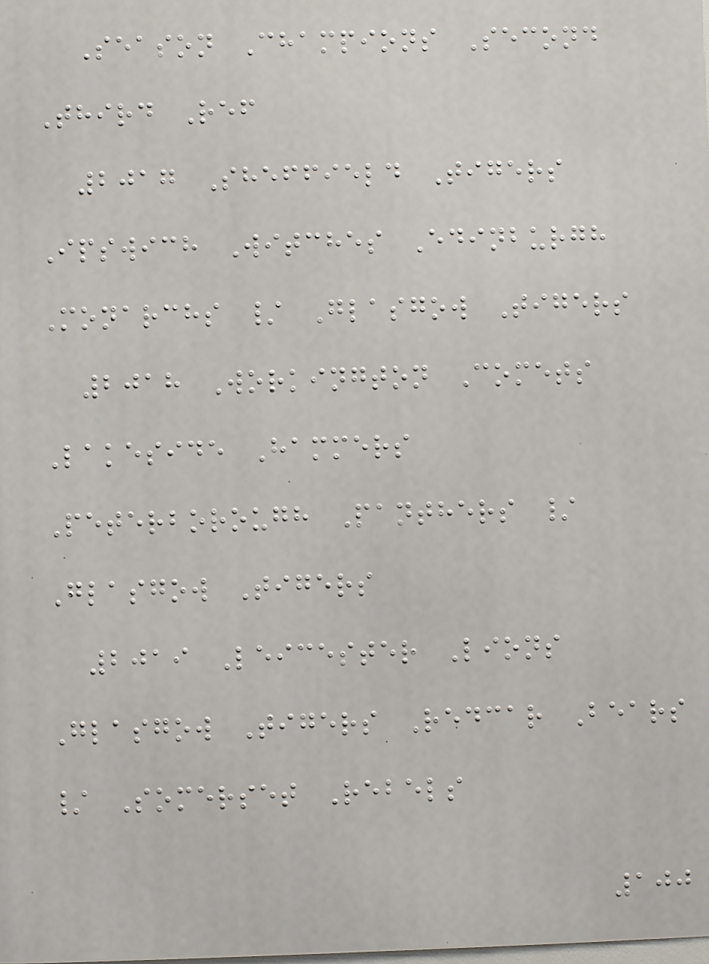Season Champions Second
Third Ref
2017 Sheffield Tigers
Ipswich Witches Edinburgh
Monarchs / Glasgow Tigers
2018 Workington Comets
Lakeside Hammers
Peterborough Panthers /
Glasgow Tigers
2019 Leicester Lions
Glasgow Tigers Redcar Bears
/ Somerset Rebels
100
